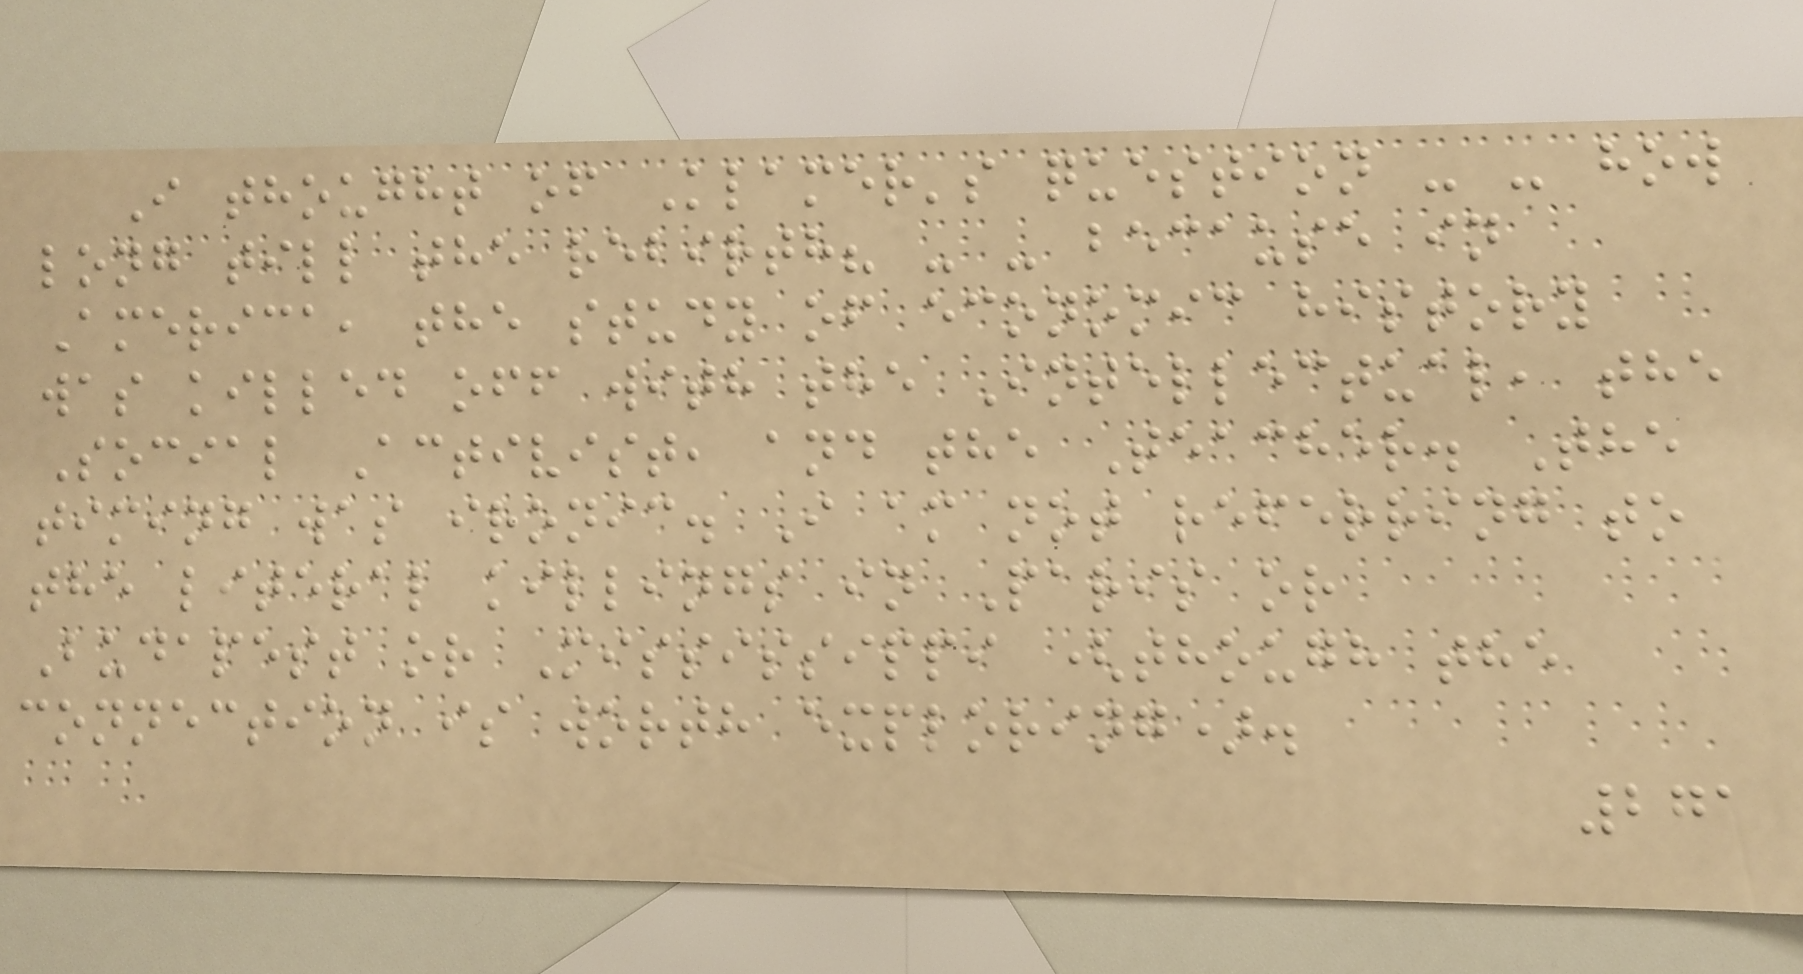I thought of Klamer's question - - how
long till the rebirth? - - because in
America, the study of economic history
was killed off with the Intellectual, the
Social Activist, and the Teacher. The
timing was ironic. I am not referring to
the literal killings in Paris or
Budapest or Mississippi (though the
connection is worth exploring).
271
